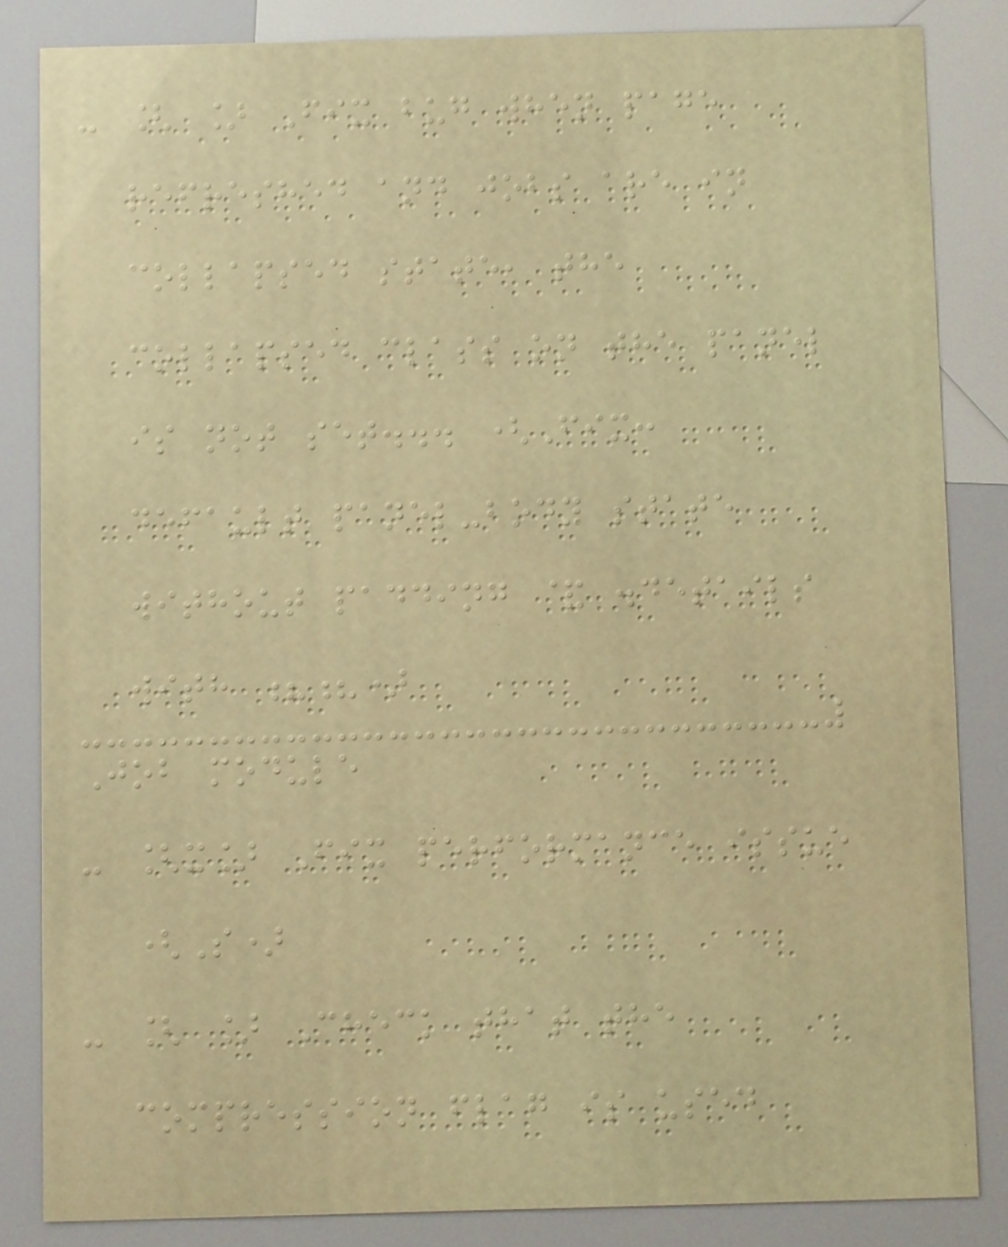- [ ] Fix bug when page
refreshed and jobs are in
collapsed state, the
collapsed class on the panel
is not set... (Fix:
default panel-body state
without padding & .details
with ??)
Job module
- [x] Fix performance issue
(S)
- [ ] Check that the
compression flag is used
